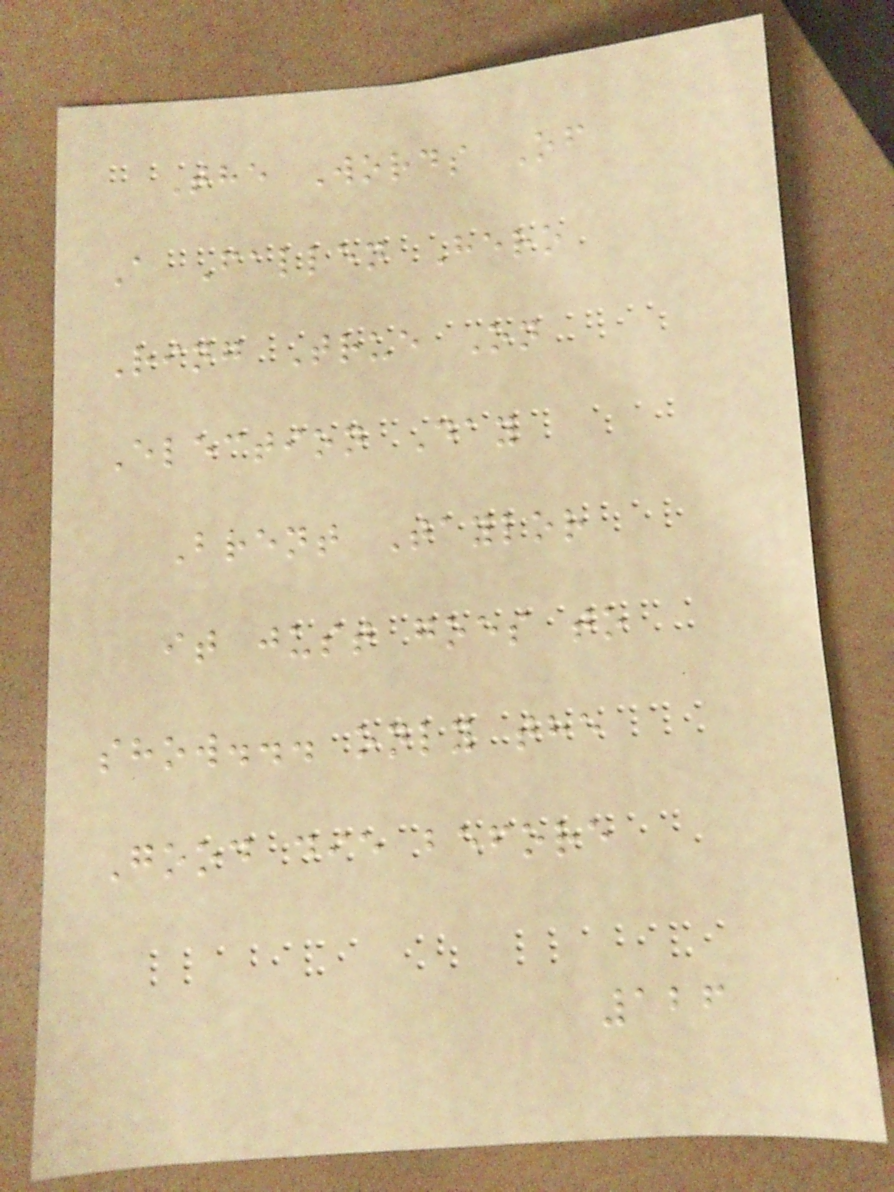The Words Of
A Fallen Hero
Ring True On
Election Day
Brent Taylor
it just goes to
show... only the
Good die before
126
